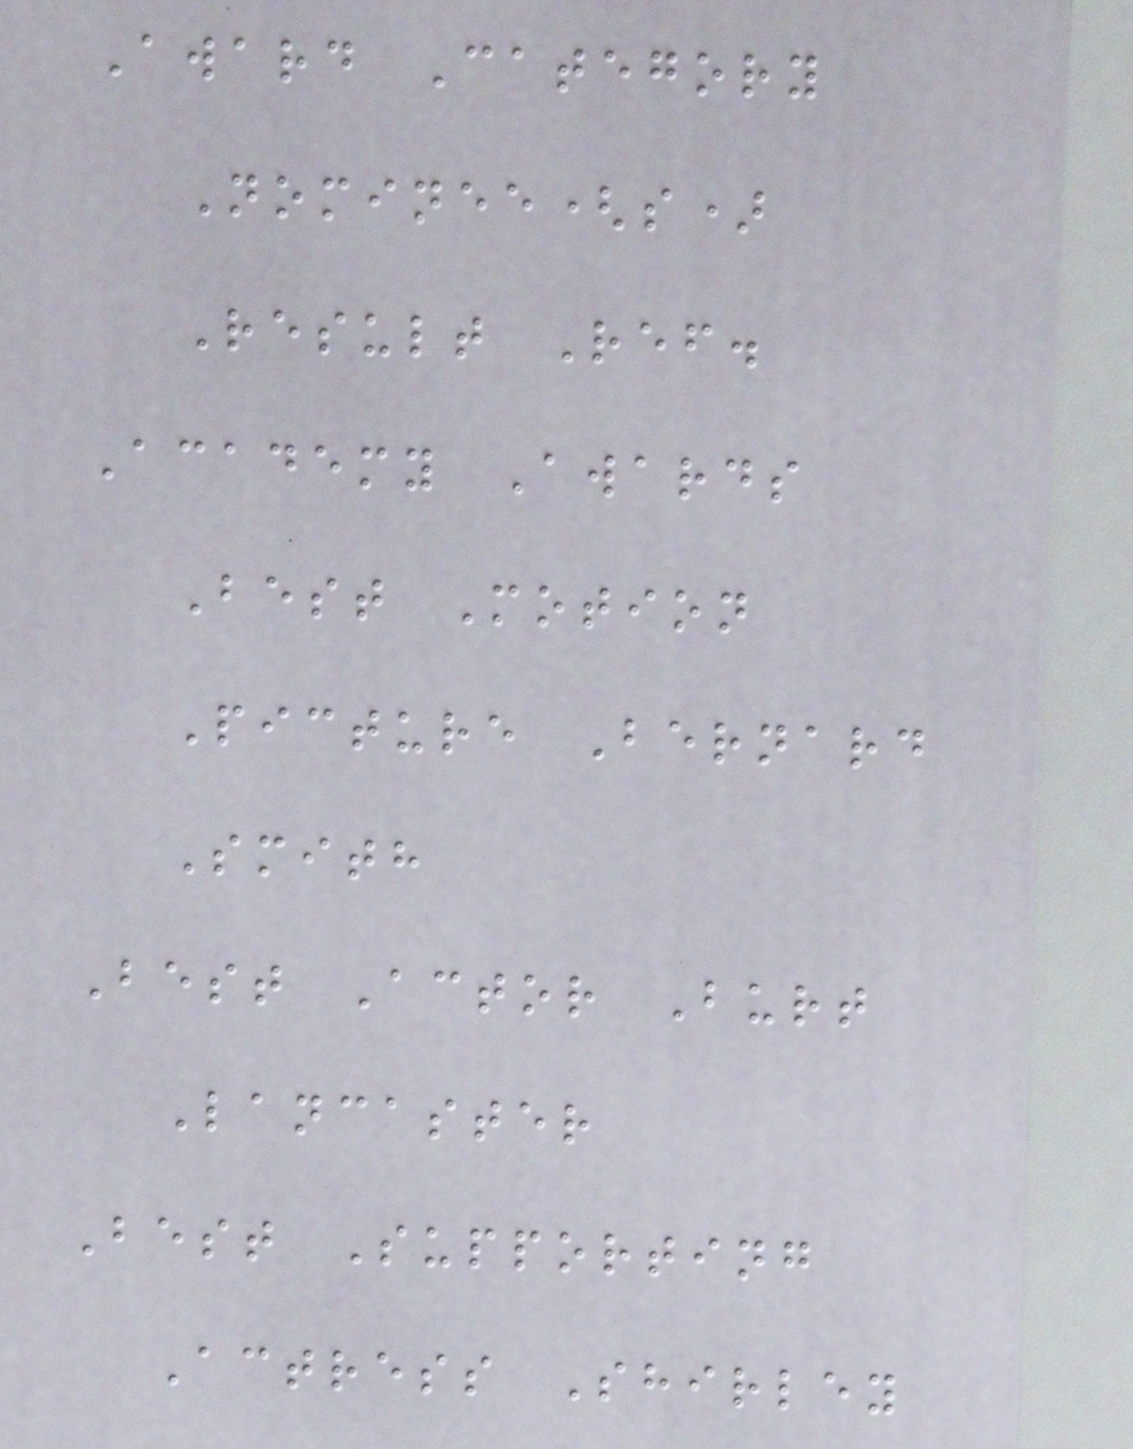Award Category
Nominee(s)
Result Ref.
Academy Awards
Best Motion
Picture Bernard
Smith
Best Actor Burt
Lancaster
Best Supporting
Actress Shirley
